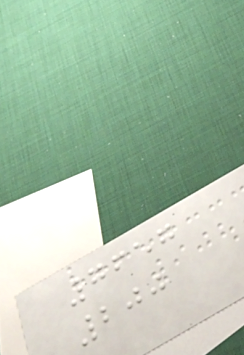7657
200
